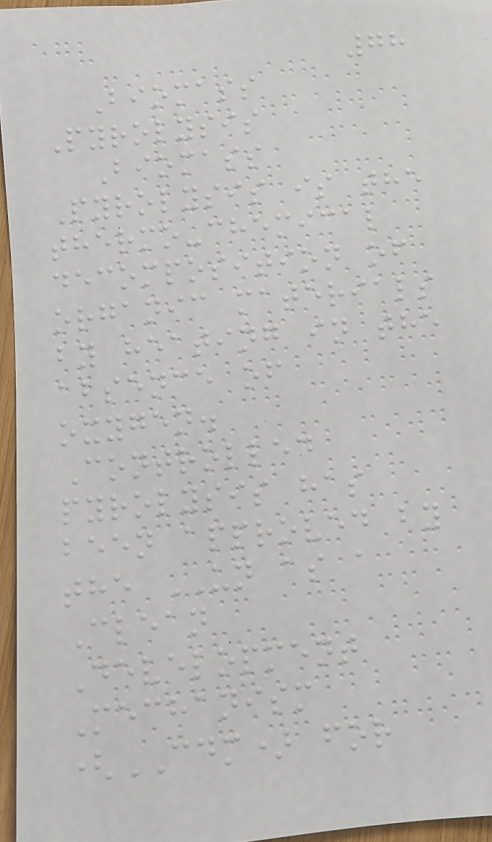78
Biomass
Pyrolysis
Biomass
Pyrolysis is the
thermo-chemical
decomposition of
organic materials
by heating in the
absence of
oxygen.
Controlled
pyrolysis has
been approved by
the UN as a
Clean
Development
Mechanism
(CDM) for
